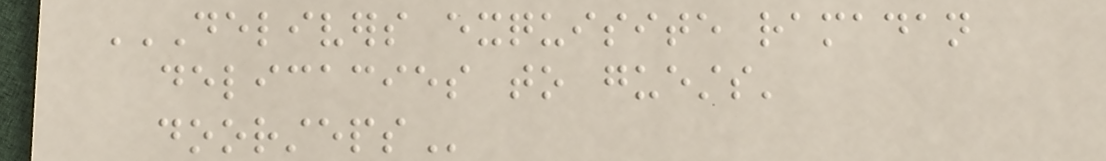DELIVERS EXQUISITE RAMADAN
DELICACIES TO GUESTS'
DOORSTEPS
